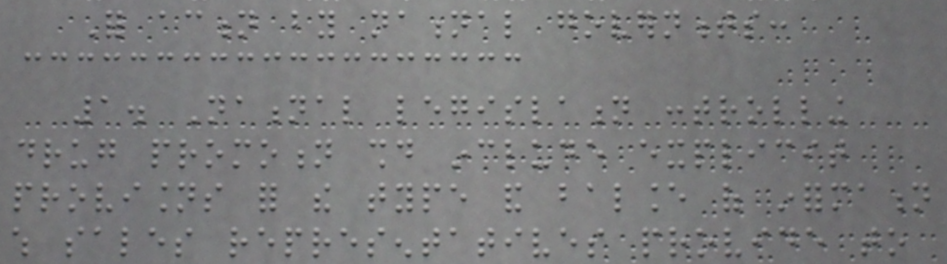For action by national governments:
1. National legislation controlling
drug promotion should include explicit
provisions for the type and balance of information
which sales representatives provide to
